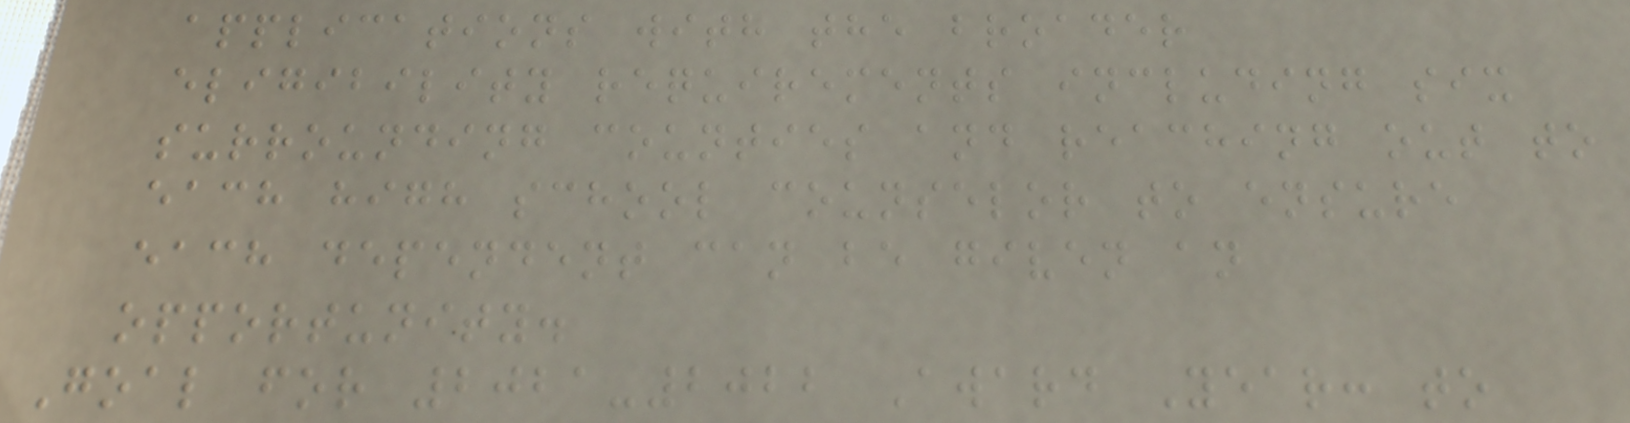applications with the broader
eligibility requirements including six
surrounding counties and reaching out to
each high school counselor to ensure
each dependent can be given an
opportunity.
Goal for 2021-2022 Award Year: to
